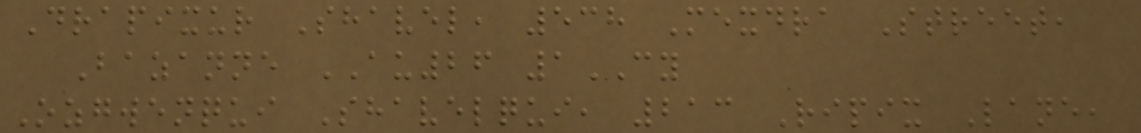Drapixur Shavel, 538 Mexdra Street,
Bazanne AU26 1CY
Ozgwenqui Shavelqui, 213 Ripix Lane,
